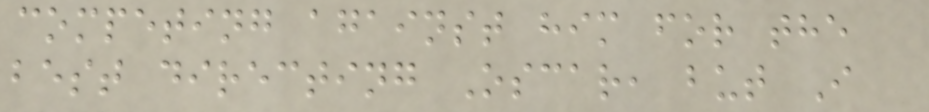competing against him for the
best directing Oscar, but I
